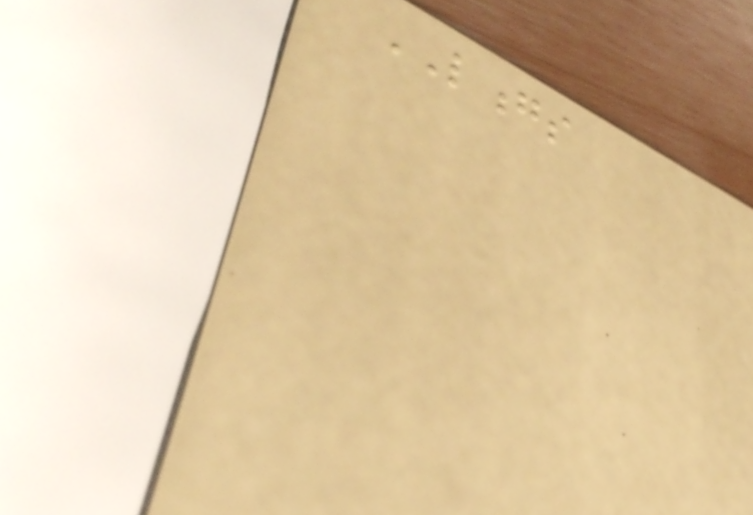LONGS
